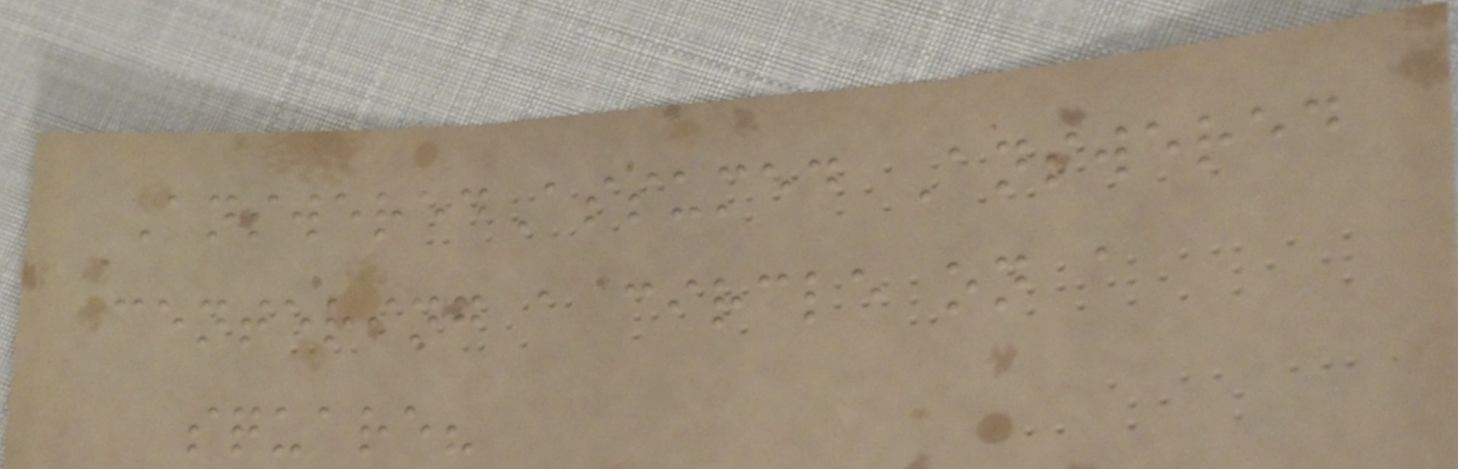AnsweredAssumed Answered
centering a circle on a
square?
